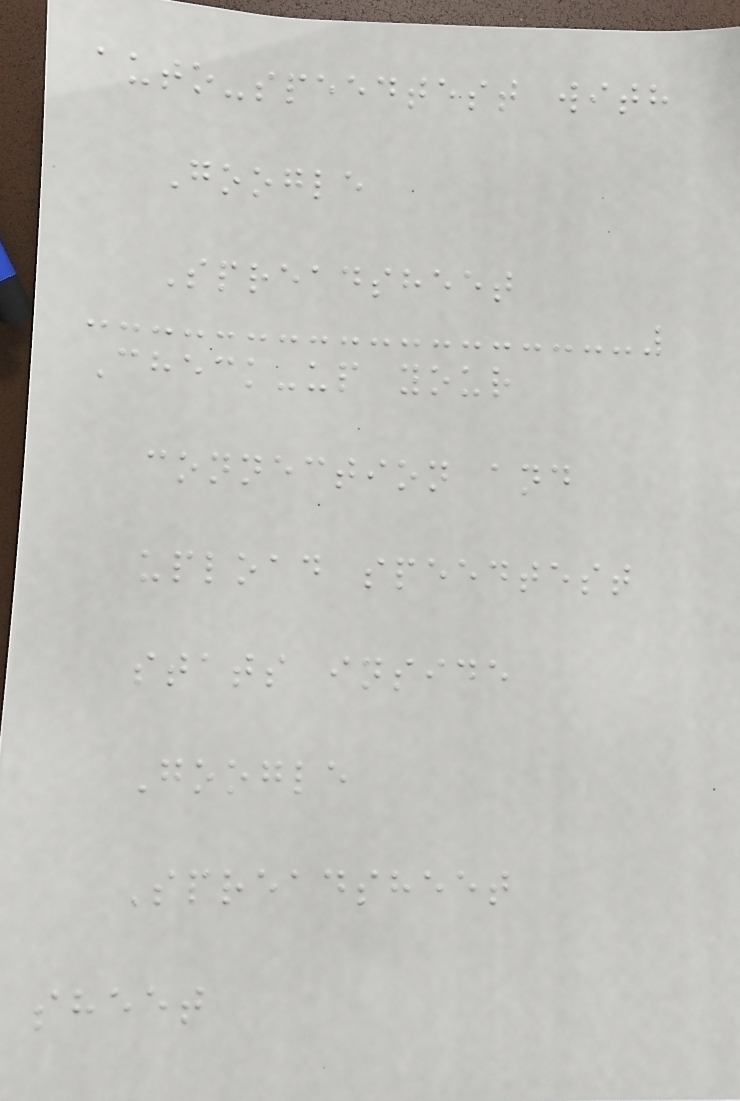auto-speedtest with
Google
Spreadsheet
Check-up your
connection and
upload speedtest
stats inside
Google
Spreadsheet
sheet
